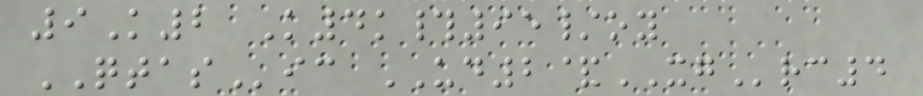9K2 K4k#95/oy
QTASic UD2&XGrc4
